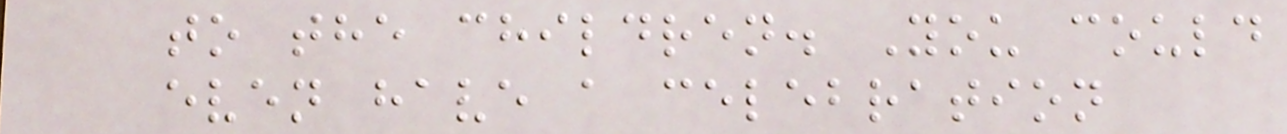to the children. You could
even have a celebration
